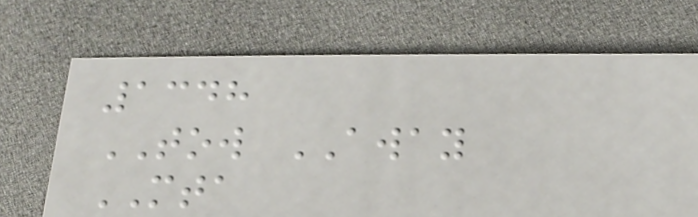1348
TOW AWAY
MTA
